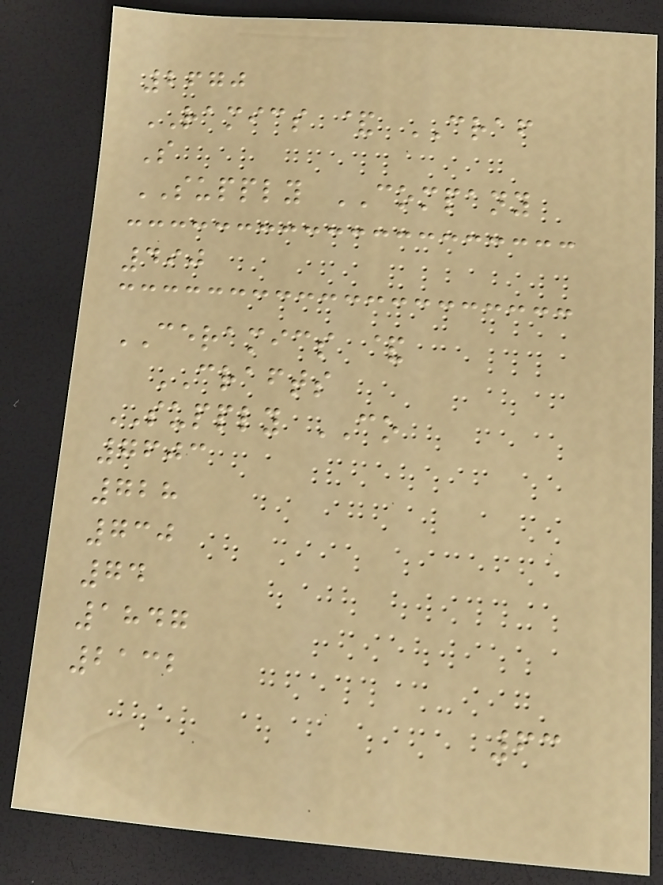2670
RAMICS & CRAF
S
SUPPLY COMPANY
490
CERAMICS &
CRAFTS
SUPPLY CO
7603
728
730
74
1847
2132
63
